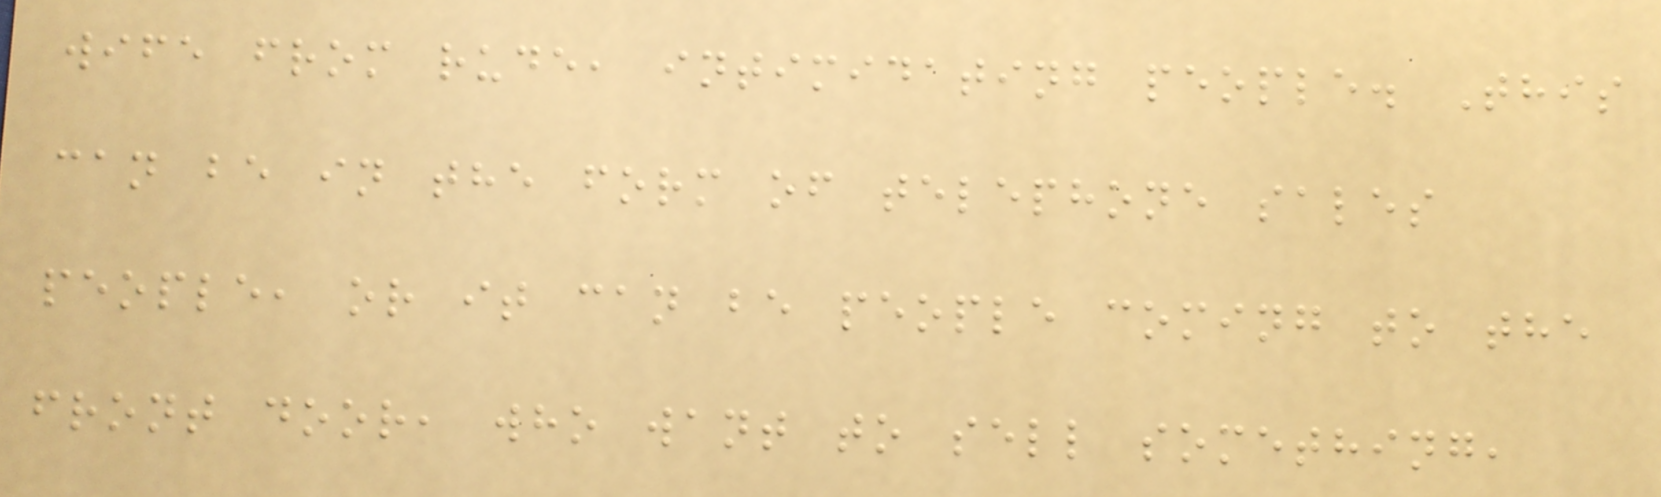wife from rude, intimidating people. This
can be in the form of telephone sales
people, or it can be people coming to the
front door, who want to sell something,
